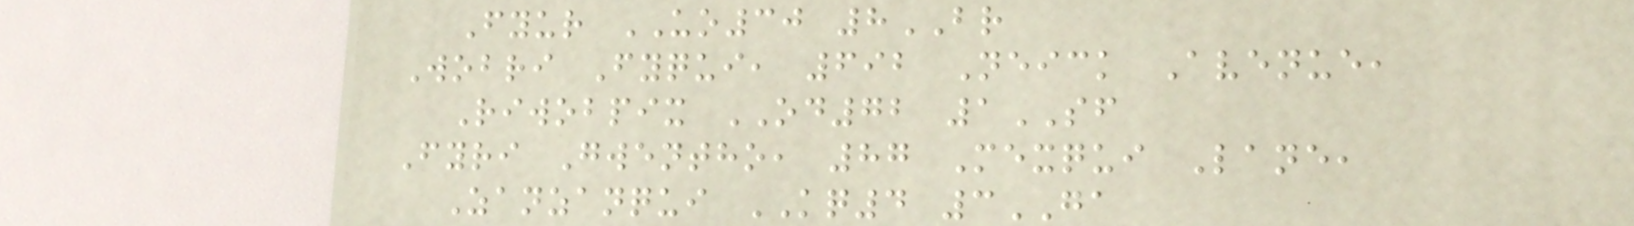Fyur UO30 8BR
Wobri Fyqui, 692 Neick Avenue,
Riwobpix OD72 1SF
Fyri Gwentho, 87 Mexqui Lane,
Zanzanqui KQ4 3GA
